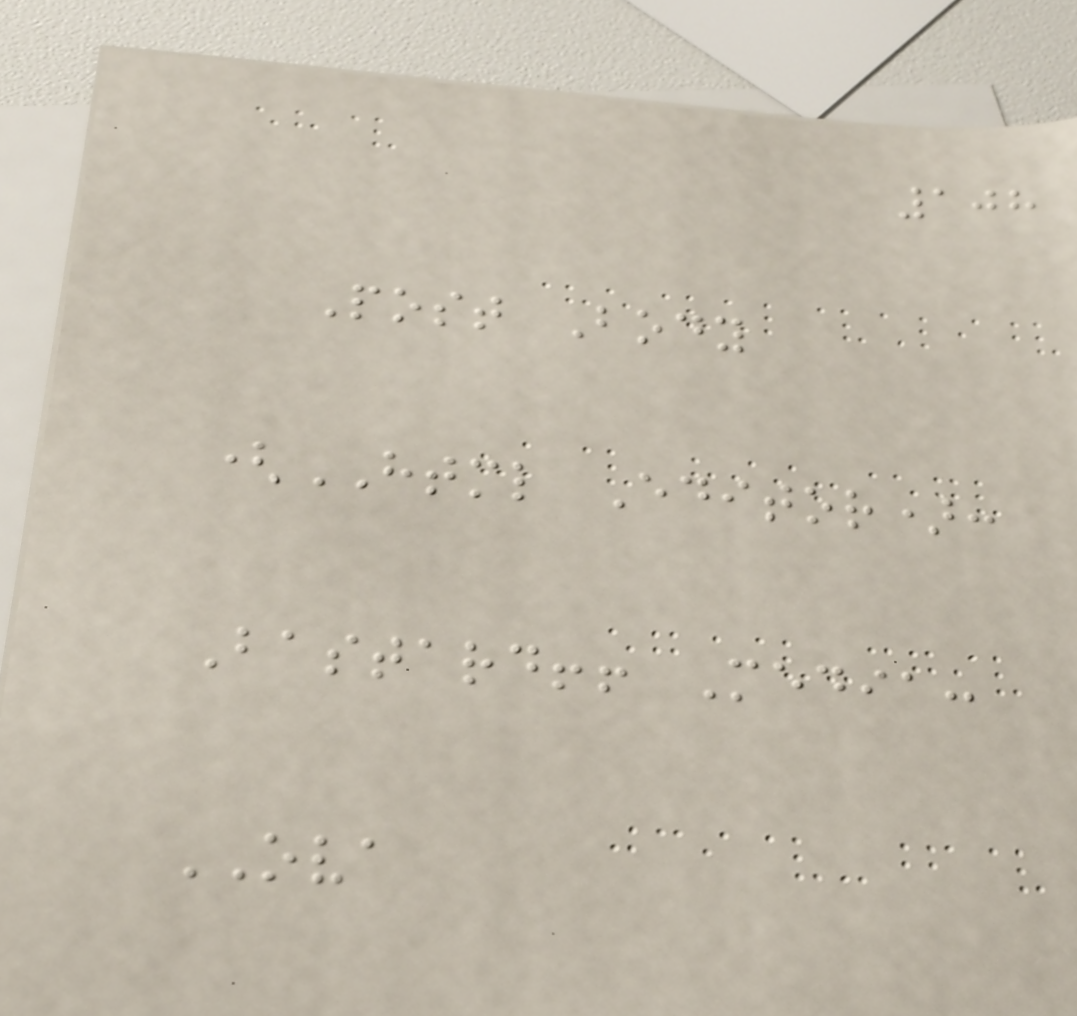108
Post Body
(HTML Editor):
Bastard!! Media:
OVA
